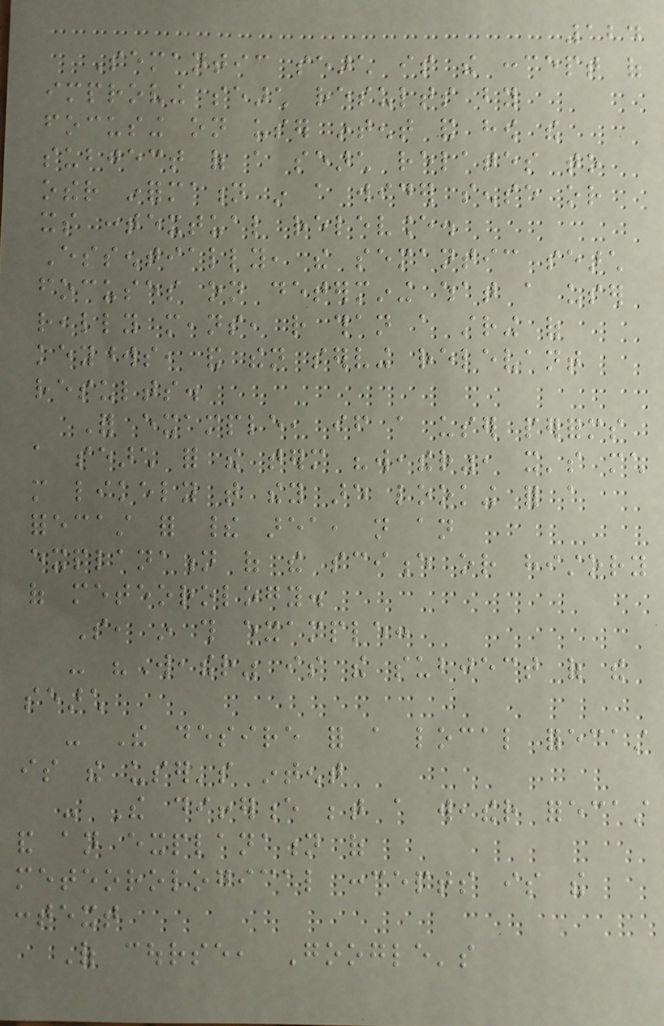124
Semantic search is the concept of
improving search results by
focusing on user intent and how the
subject of a search relates to
other information in a wider sense or
its contextual relevance.
Essentially, the semantic search
focuses on determining what a user
really means, rather than a string of
keywords, and then serving relevant
results.
For example, if a user performs
a search for the term "weather", it's much
more likely that they are looking for a
forecast for their area, not an
explanation of the science or history
of meteorology.
So, in this example:
- "Weather" is the subject of the
search
- The desire for a local forecast
is the user's intent
- The difference between a weather forecast
and an explanation of
meteorological concepts is the
context
Of course, Google's
